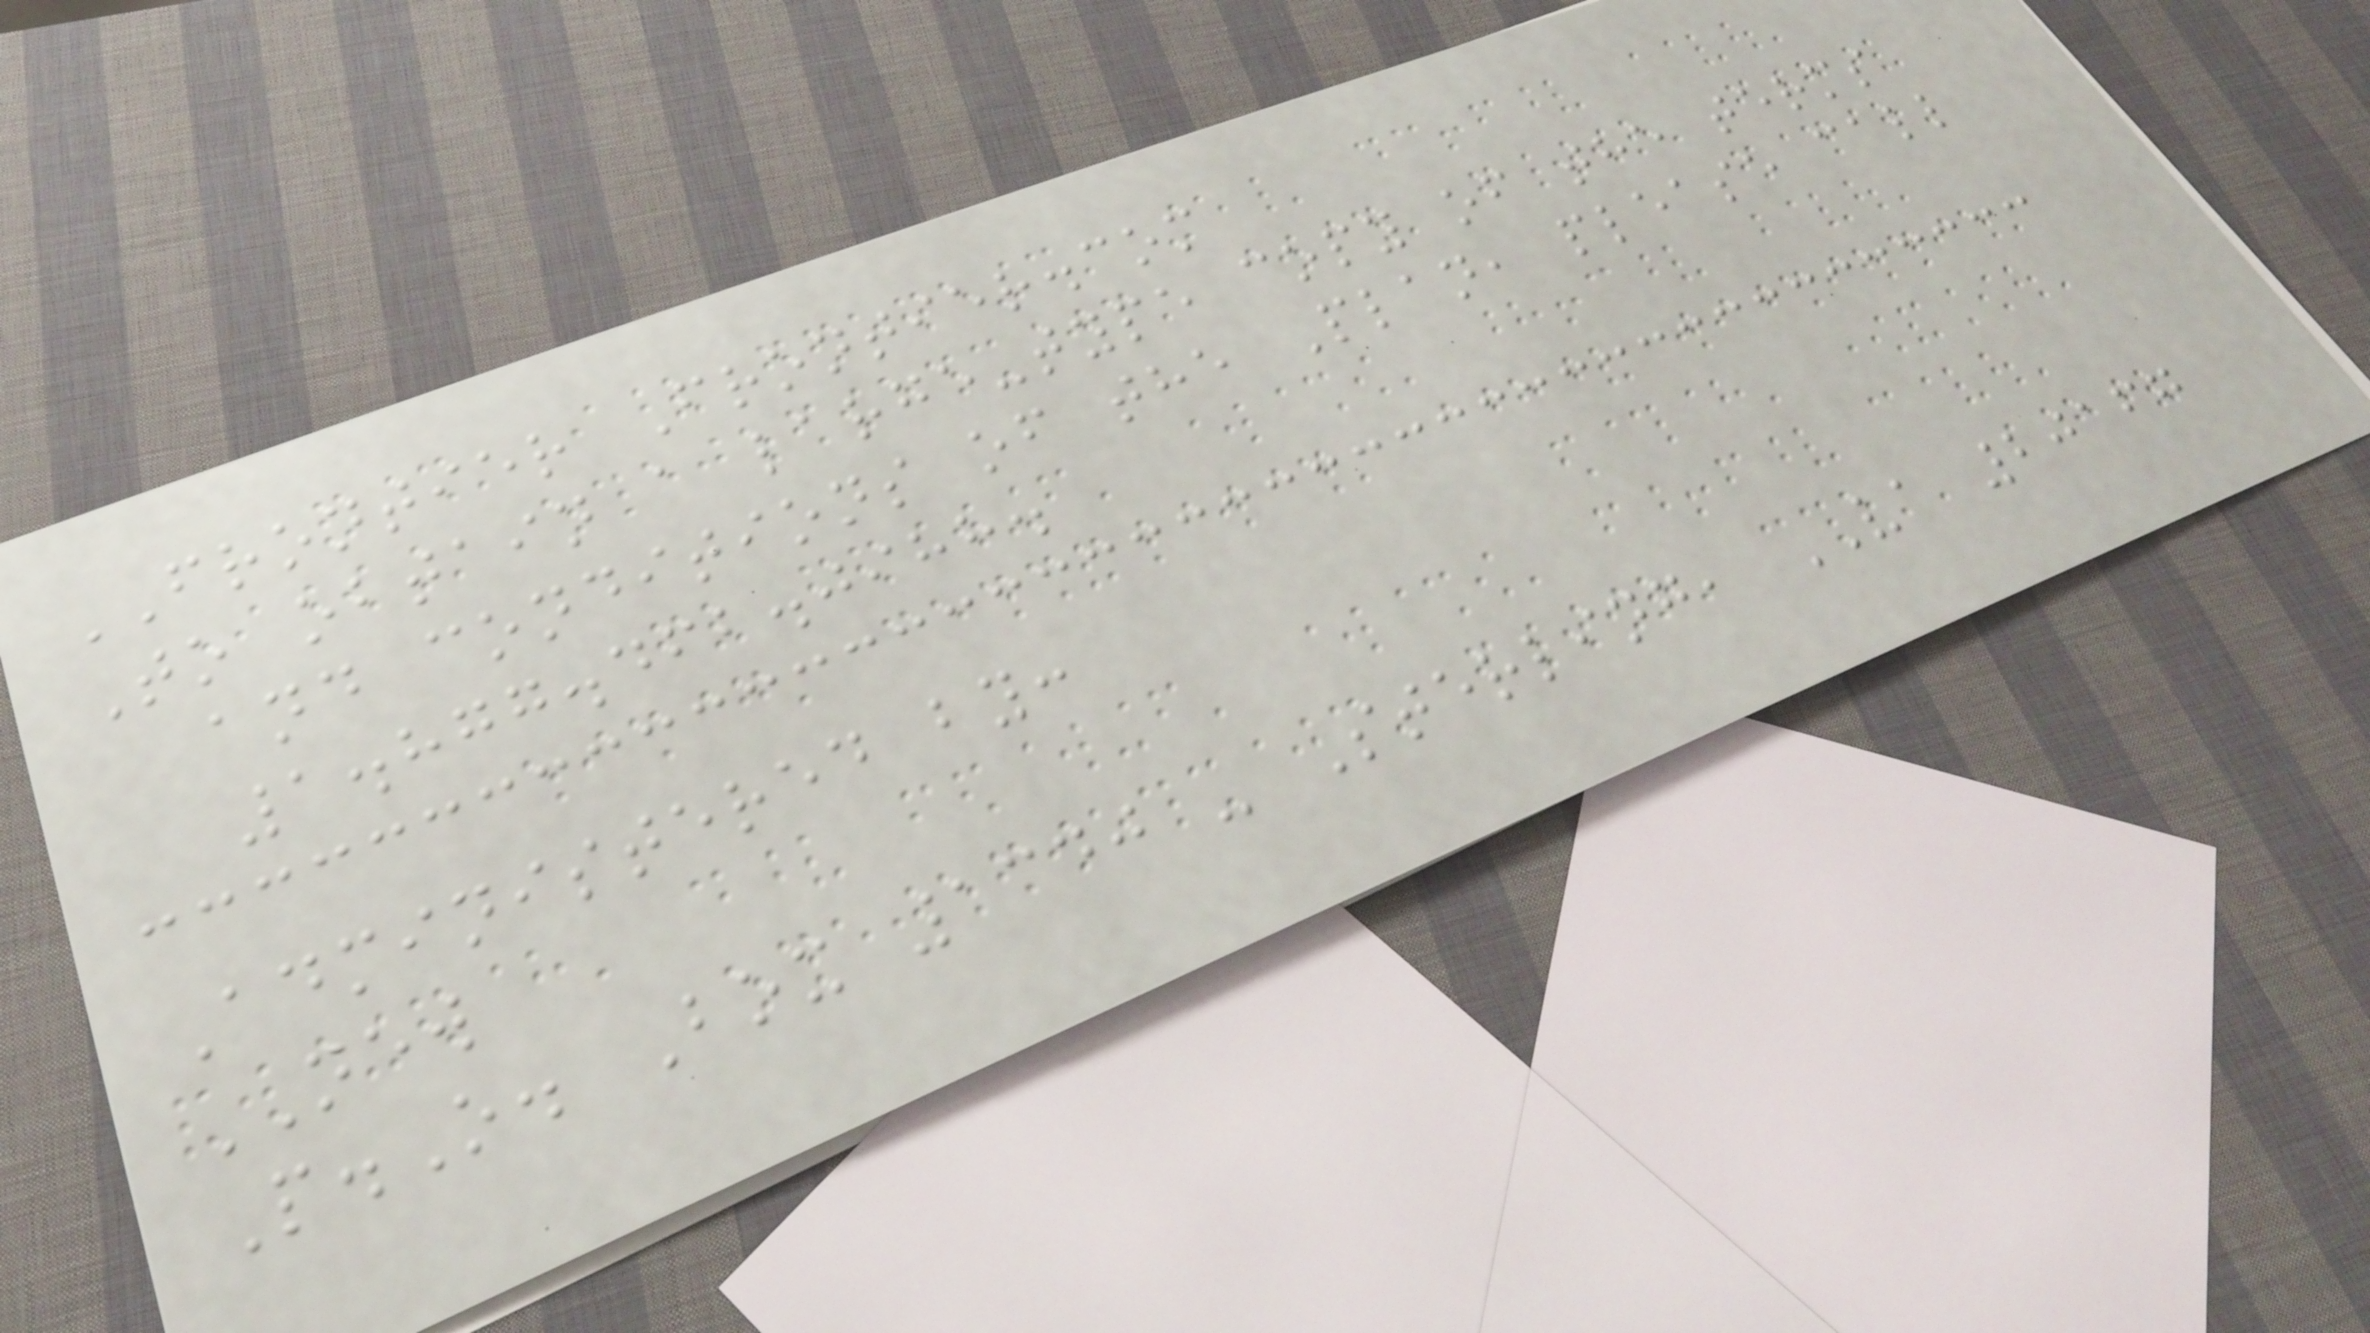FRONTIER Frontier.com
To obtain a large-type copy of the terms
and conditions of the Plan, please call
1.877.462.0988.
Administered by:
NEW
P.O. Box 1340 - Sterling, VA 20167
